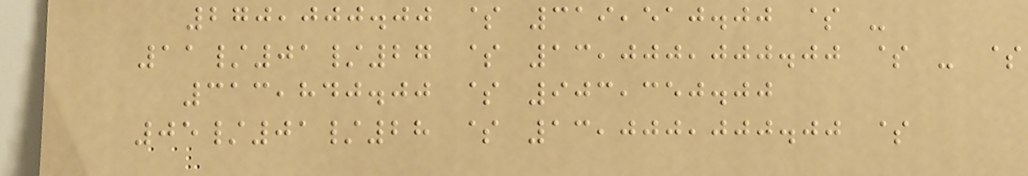270,000.00 $ 319,510.00 $ -
11/01/27 $ 13,000,000.00 $ - $
313,840.00 $ 903,350.00
05/01/28 $ 13,000,000.00 $
